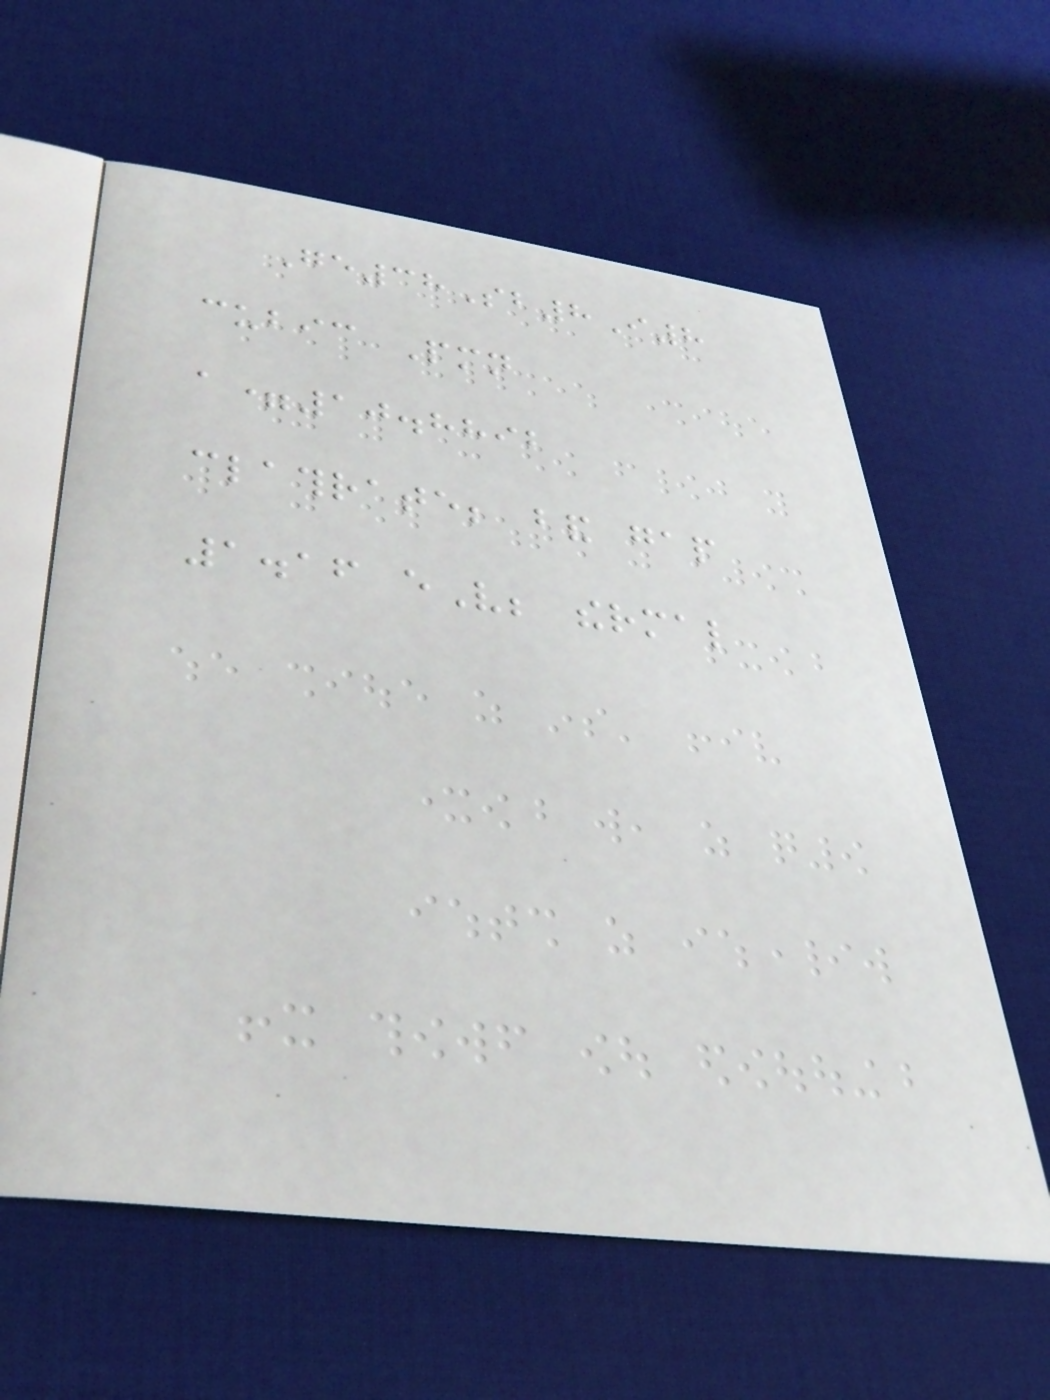Ge38Sb8I8
cubic Pmn
a=10.8892
clathrate; band gap
1.16 eV; thermal
